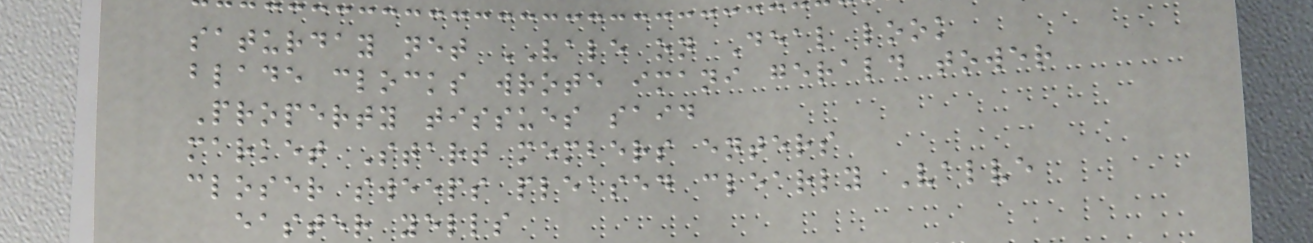saturday net VALE on Deal look
blade clocks wrote imani gerald tower
Property tissues said
market Start members enters
closer sweeps pleased clearly Valve
easter yells
